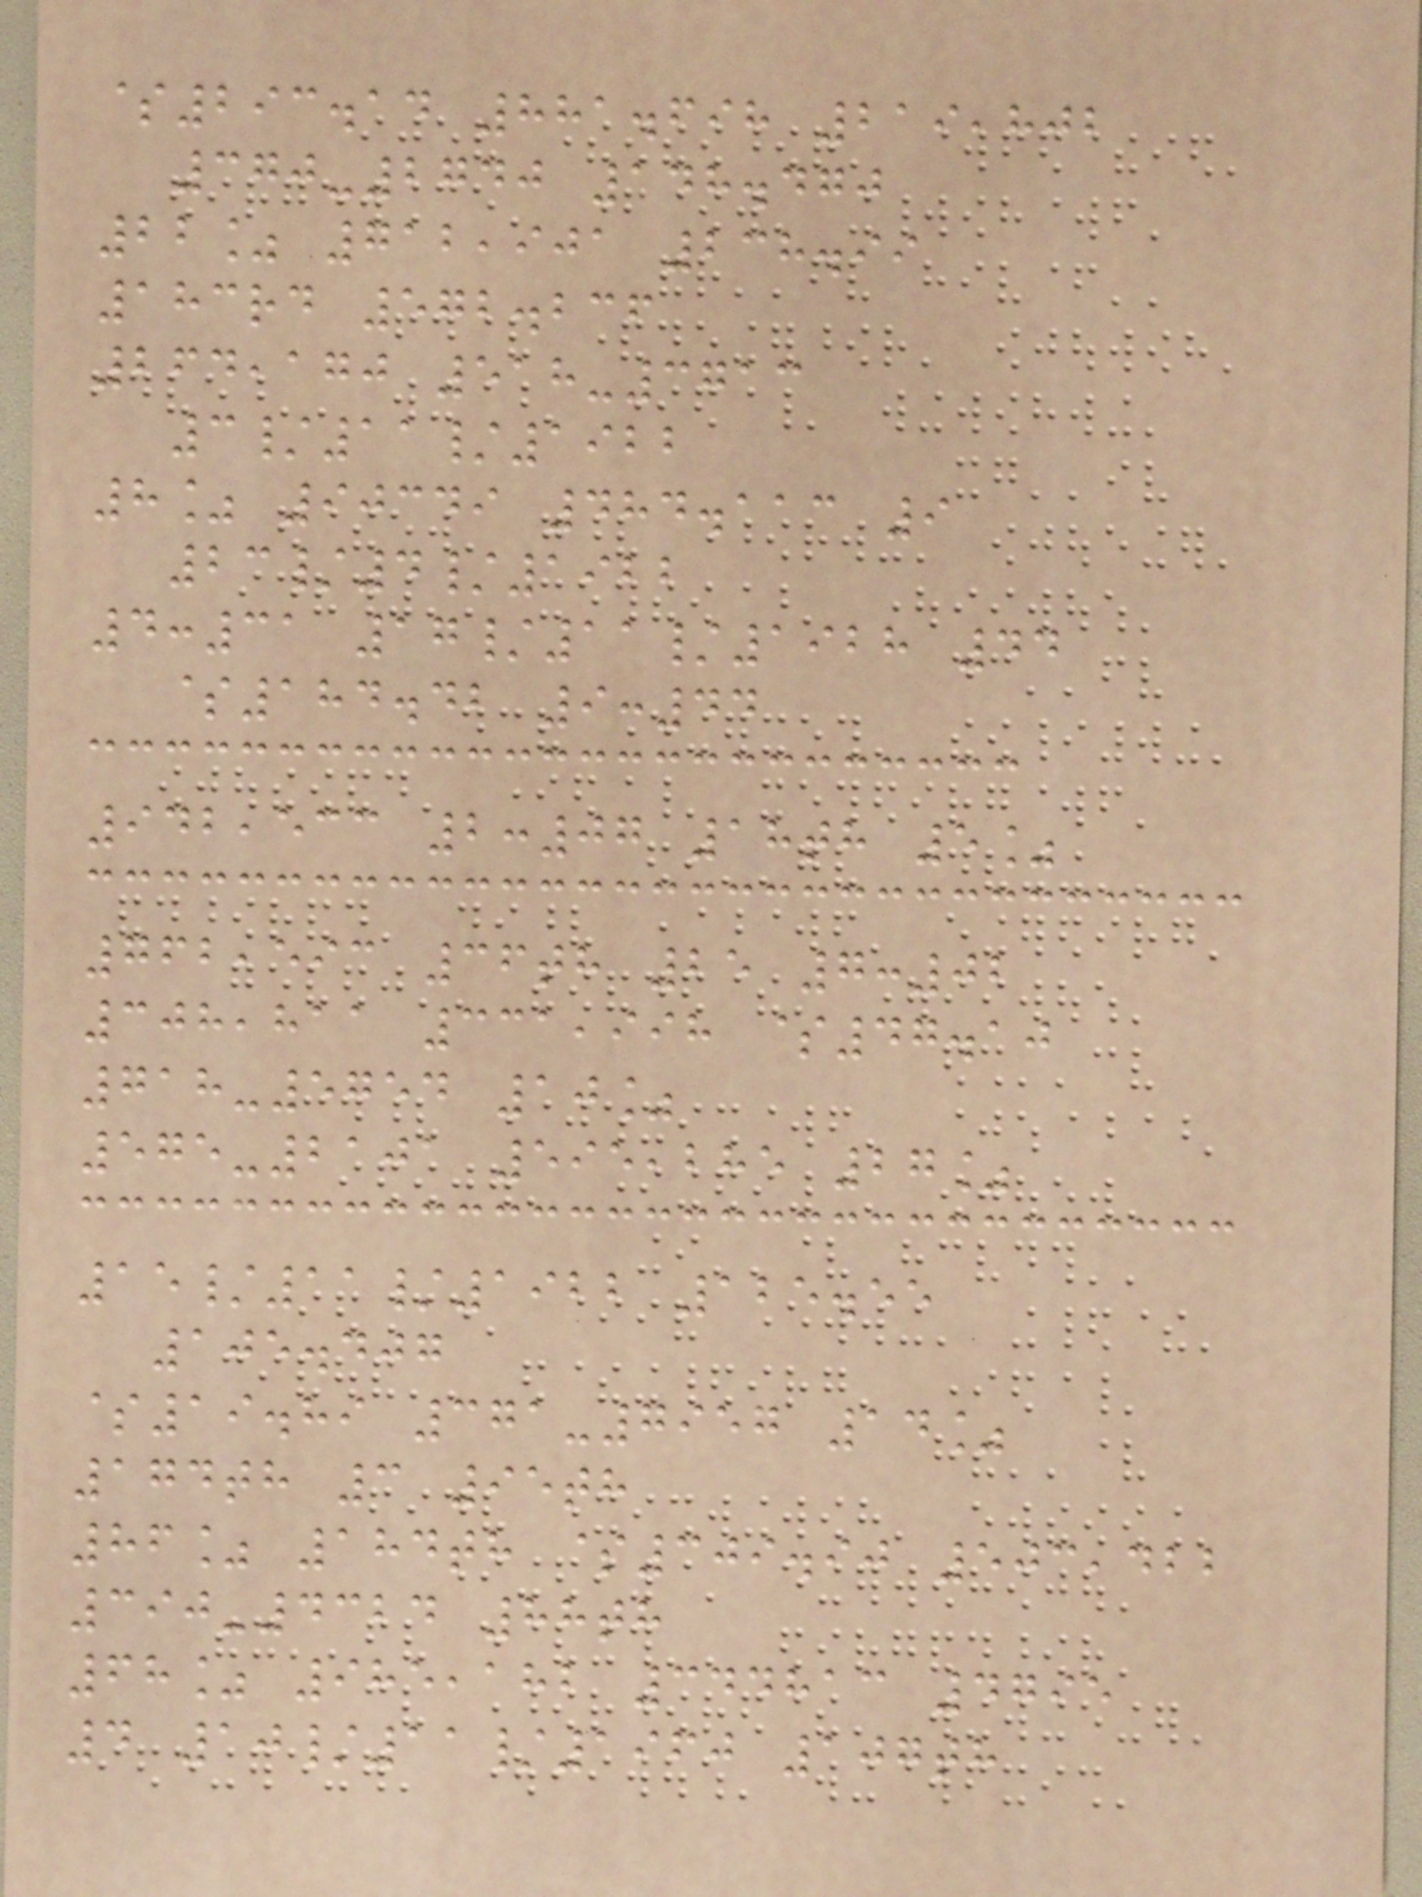$293.14 881.698 219,802
370-2740 148.470
22% 712,901 238.99
183rd 572.236
264,170 518-3713
3/11/1922
8% 90349 484.113 9
23/4/1922
4:31 17/11/1928 44
$184.42 9:44
942,533 2:07 18th 5%
762,593 36th 25 7:02
308,811 331,998 $47.10
718-5754 10%
575-2101 595,285 27%
15/11/1922 125.55
105.407
$19.89 371-7957 14%
174th 3 95th
86% 184th $309.90 503,422
390-4324 88th
68% 985,182 344813 4795
4 10/11/1960 107th
